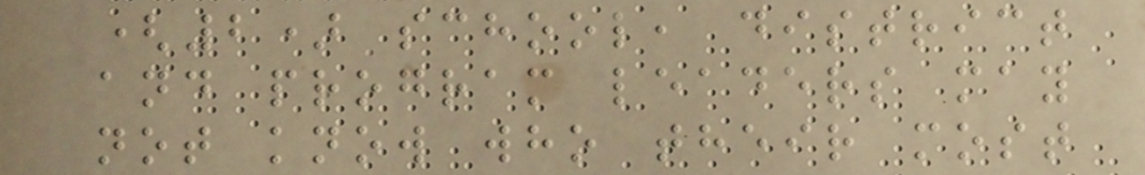(2) school, district
and program leaders may
not know who their most
